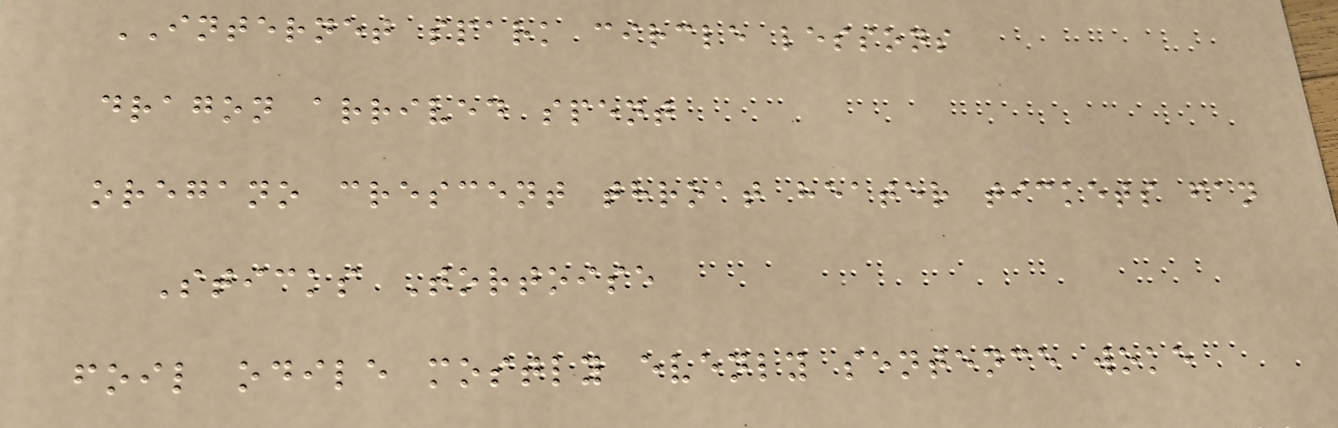INTERNET spark circle lessons
dragon arrived spent
oregano crescent throat heater tickets fan
Sticks Tortoise
foil odile mostly evenly sentence woke
